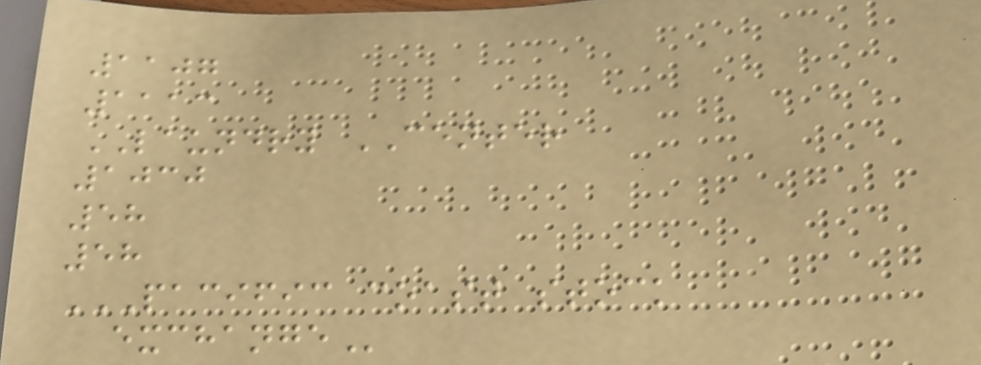1107
1113
LAUNDRY CENTER
1030
58
58
PACIFIC COAST STOCK
EXCHANGE
